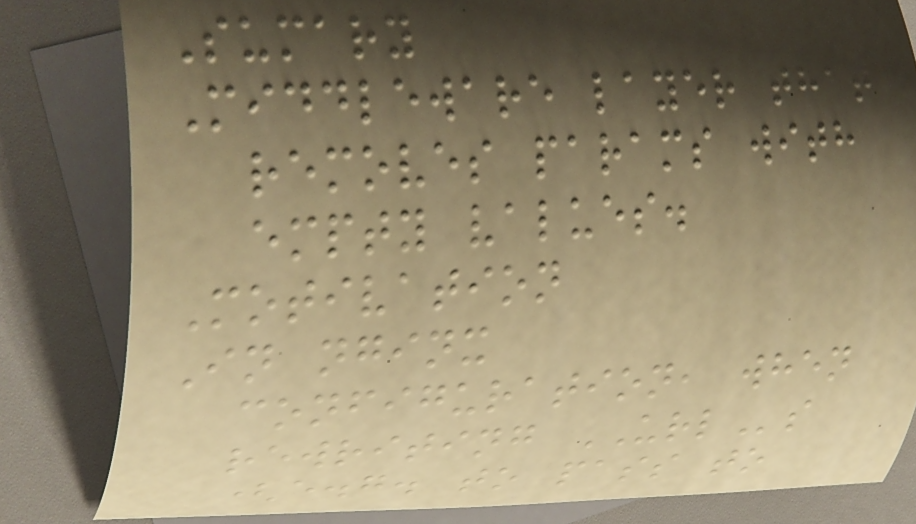Sumary
Middleware layer that
removes params with
empty values.
Motivation
In nginx
configuration, when
rewriting URLs
(e.g. to pass to
